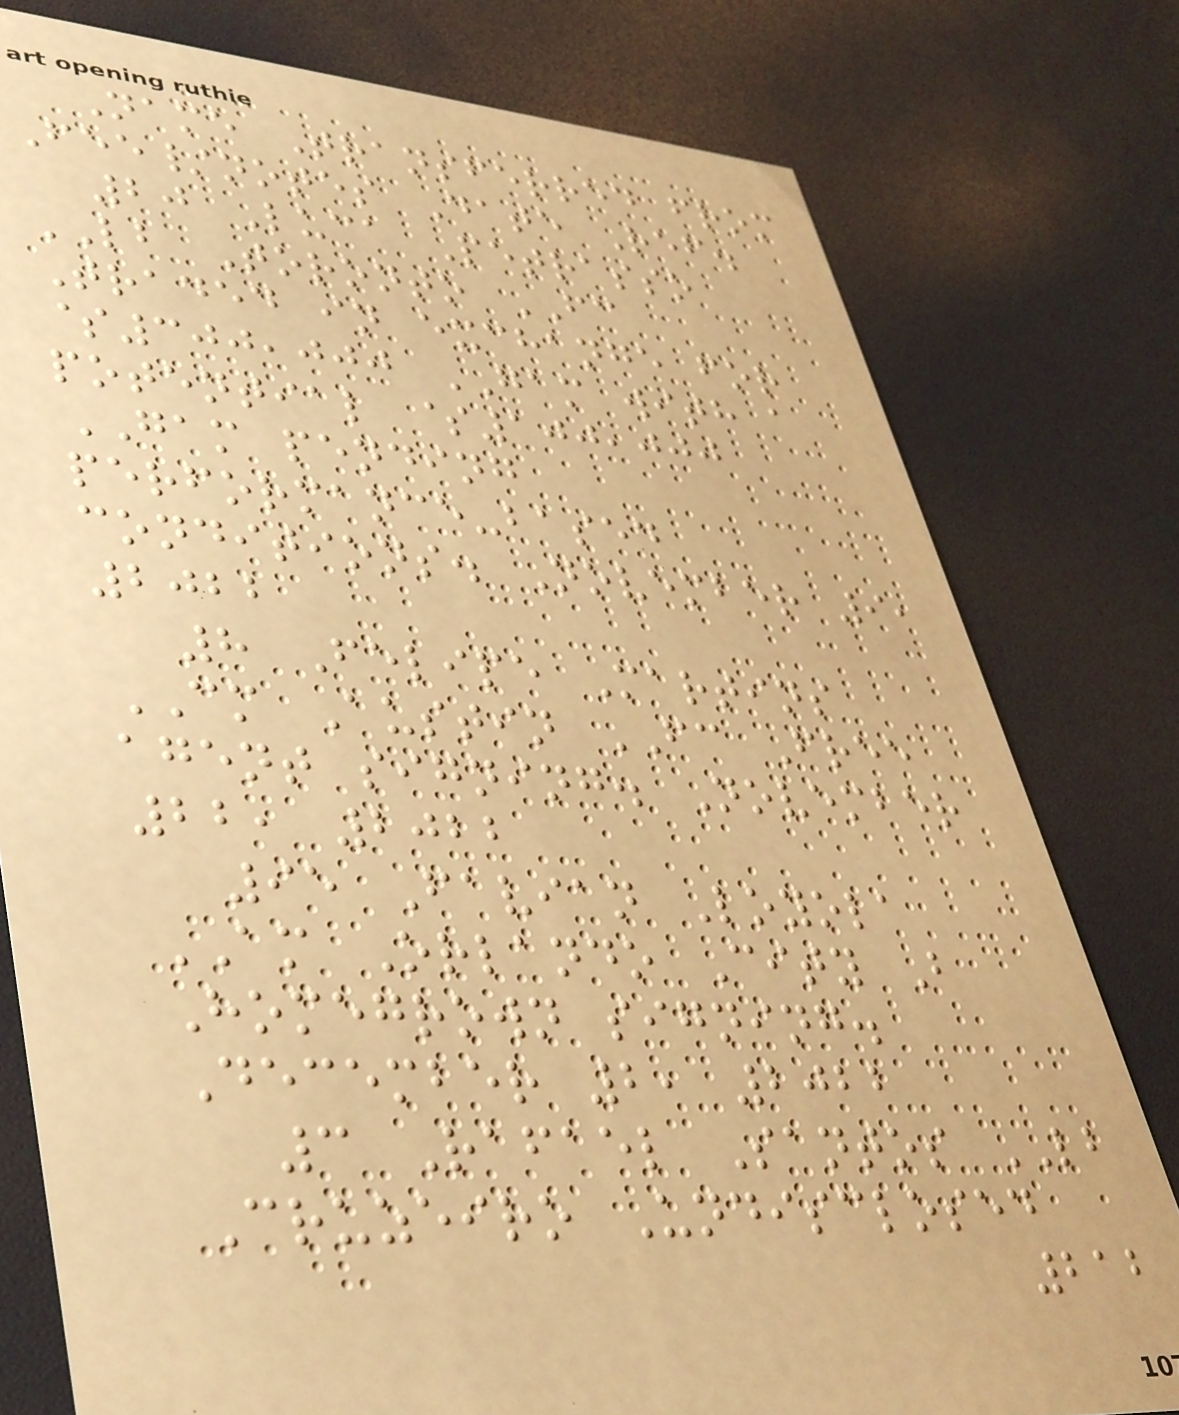Name Transferred from
Fee/notes Date Ref.
20 Luca Petrasso
LB Toronto FC
Traded in exchange for
$300,000 GAM with a
potential $100,000
GAM pending
performance-based
conditions. November 9,
2022
8 Felipe Martins
CM Austin FC Free
agent signing. November
22, 2022
95 Favian Loyola
AM Orlando City B
Homegrown signing.
December 2, 2022
3 Rafael Santos LB
Cruzeiro Undisclosed
212
